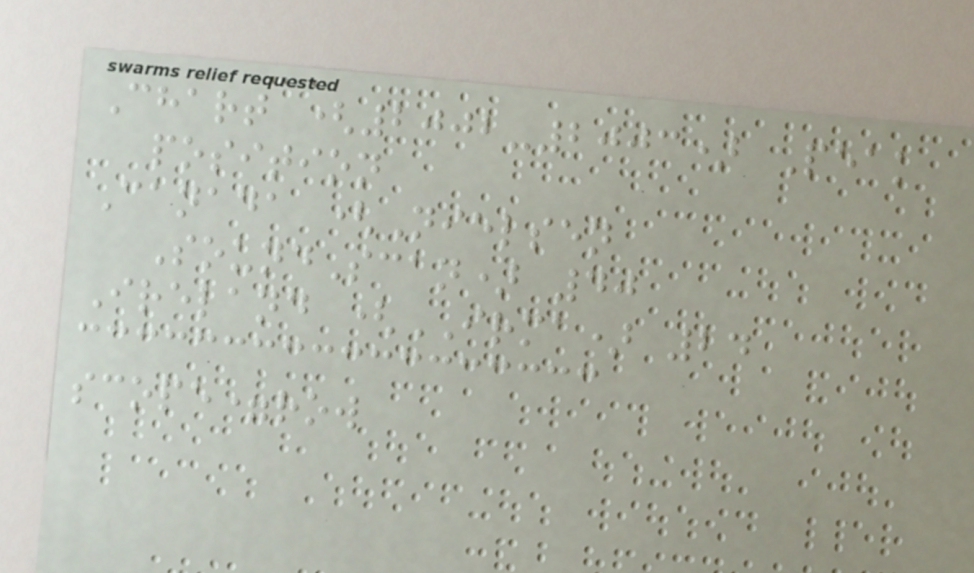Chart (2002-2003) Peak
position
Canada (Nielsen
SoundScan) 40
Ireland (IRMA) 24
scope=row
